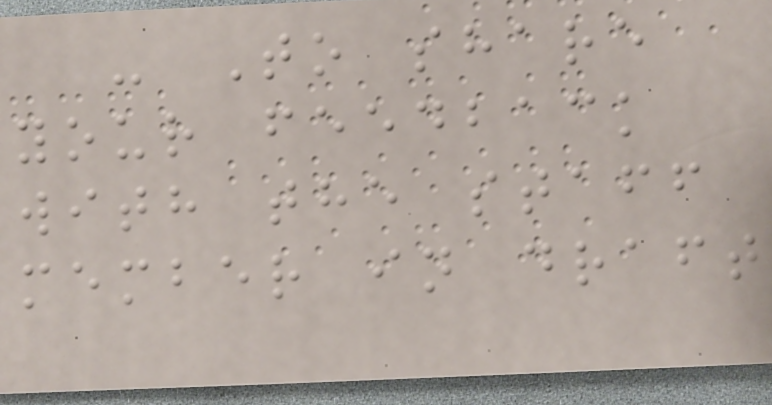- To share
your feedback
with the staff
member in draft
